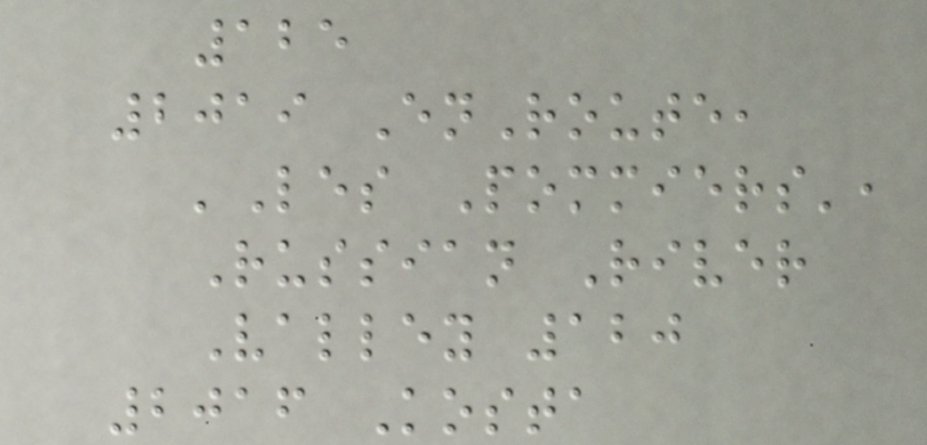125
2019 EnRoute,
'Les Pommiers',
Russian River
Valley 120
2016 Kosta
